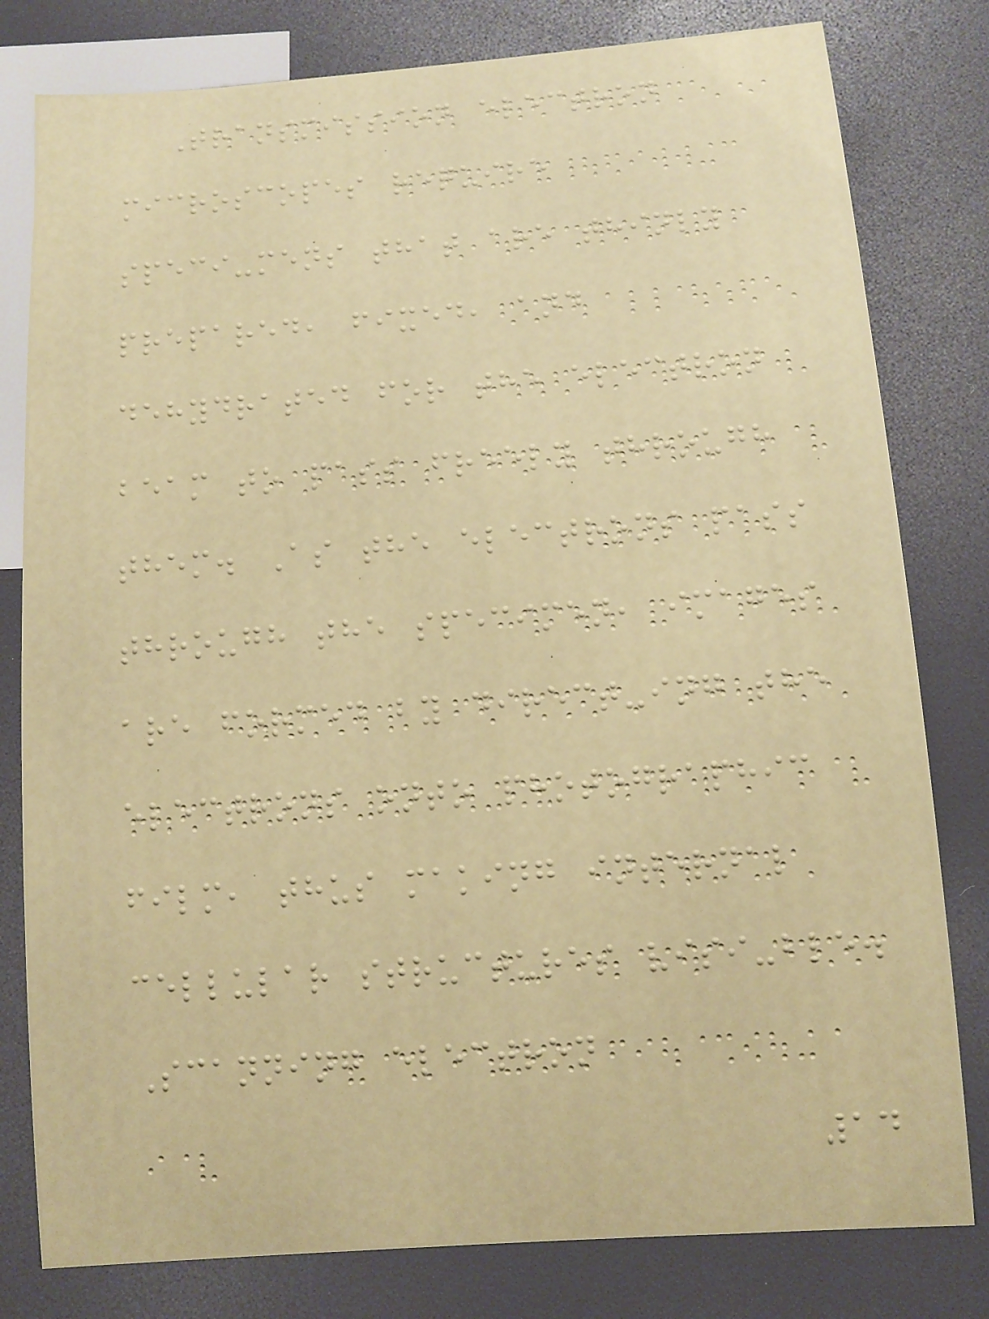Transmission electron
microscopes require
speci-mens that are thinly
prepared, fixed, and
dehydrated for the electron
beam to pass freely through
them. As the electrons pass
through the specimen, images
are formed by direct-ing the
electrons onto photographic
film, thus making internal
cellular structures visi-ble.
Scanning electron
14
